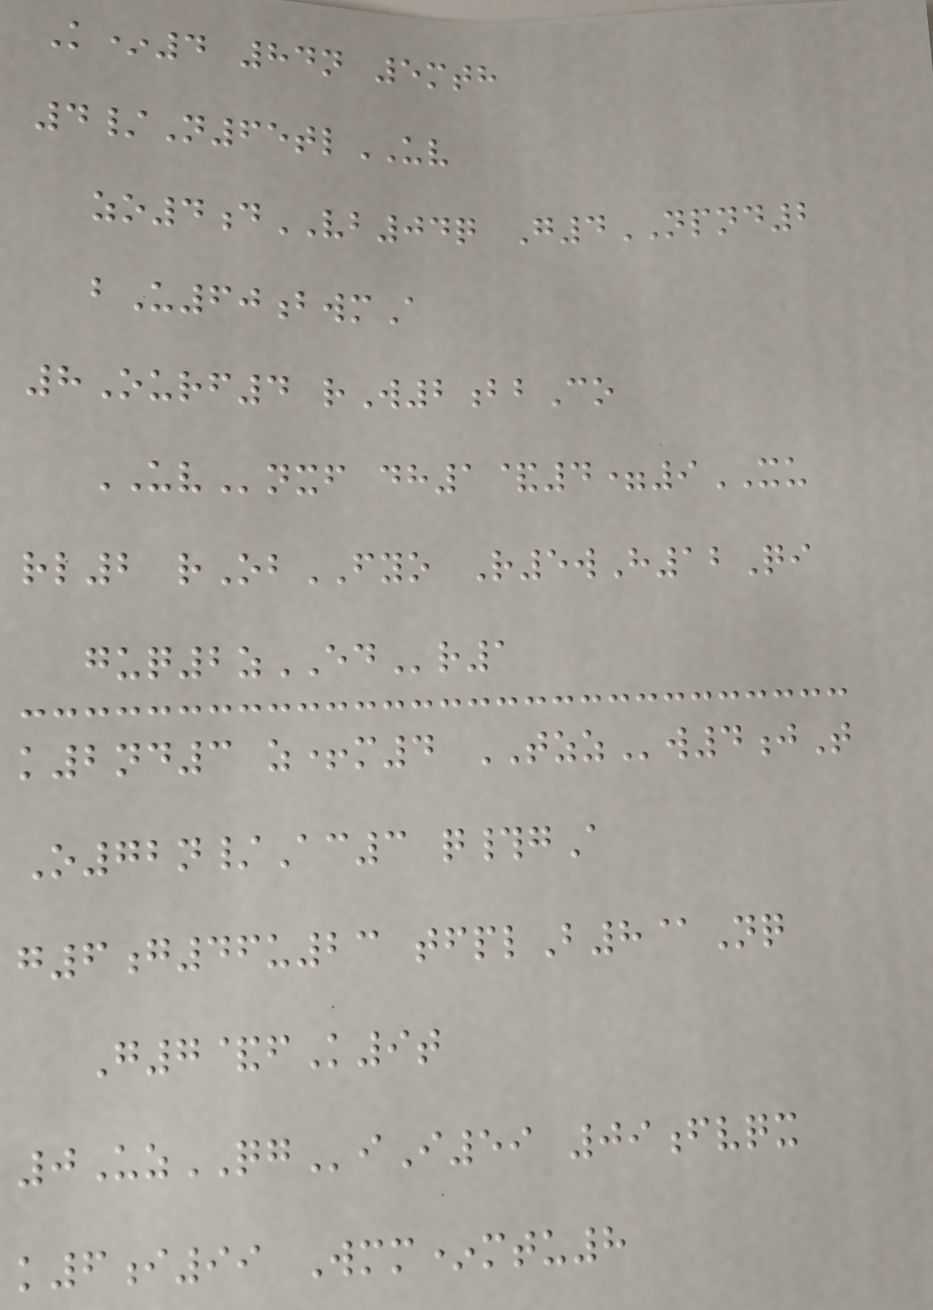K*4 84n 5mth
4/N65tlUV
zo4dVB04q G4NPND2
bU60bwmA
8Ourf4 rW2bbCo
UVnxf dh1&4=9XU
rl2 rObFYO R5wH12Qi
guq2zEDr1
k2nd3 z+m4 TZZw4jT
O72n/Ac3 q#gA
g6g46u23 tfplB8@Nq
G7&fK9t
0UzQGiI59 09fvqx
k6i99 Wmm*mtu8
